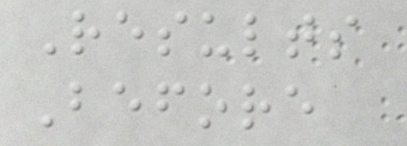Results
Before
